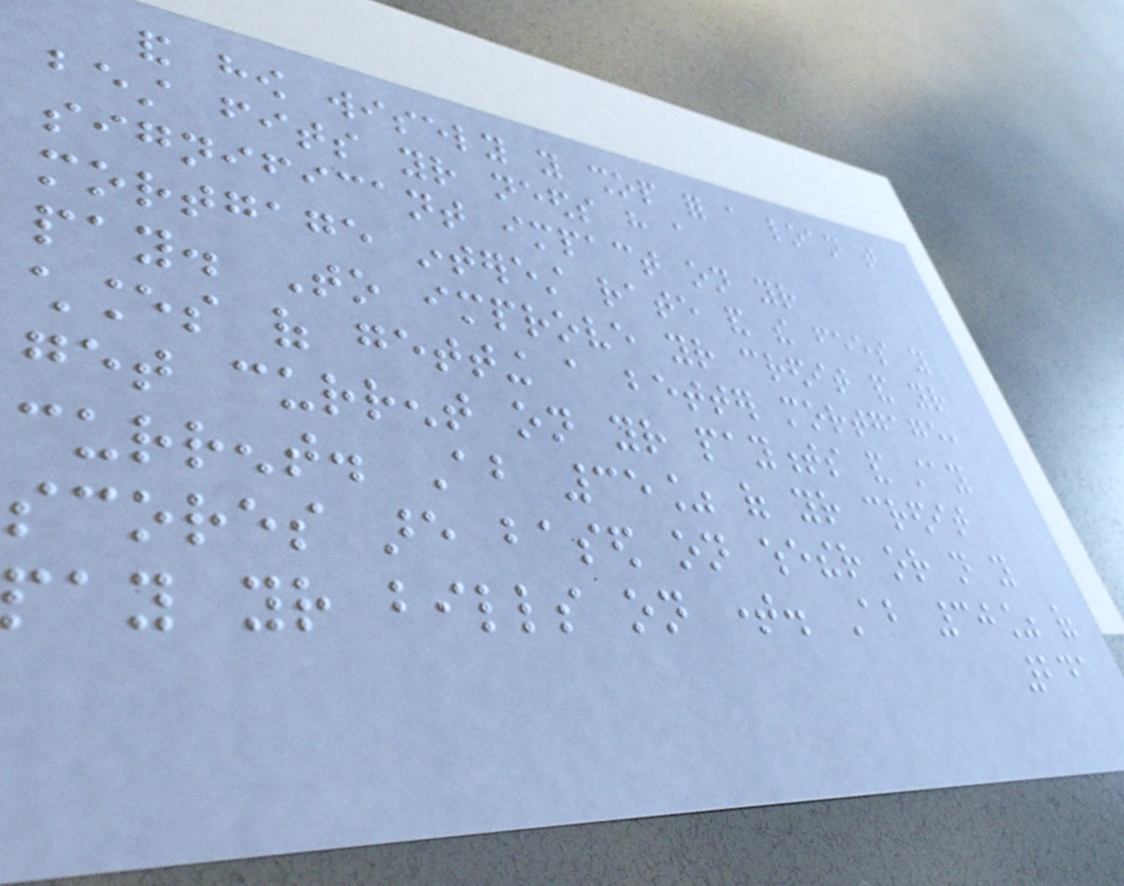and how wisely you shop for a loan that
best fits your needs have a
significant impact on your
mortgage interest rate and the fees you
pay. To improve your credit and your
chances of getting a better mortgage,
get current on your payments and stay
current. About 35% of your credit
scores are based on whether or not you
pay your bills on time. About 30% of
241
